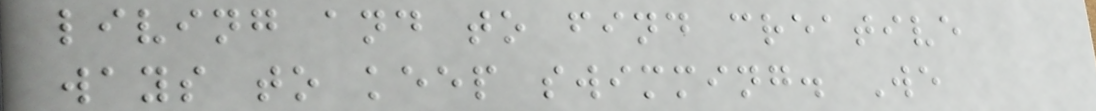living and to find creative
ways to keep swimming. We
